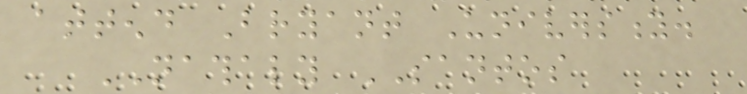attend Bryant University.
NATHALY SANTOS
